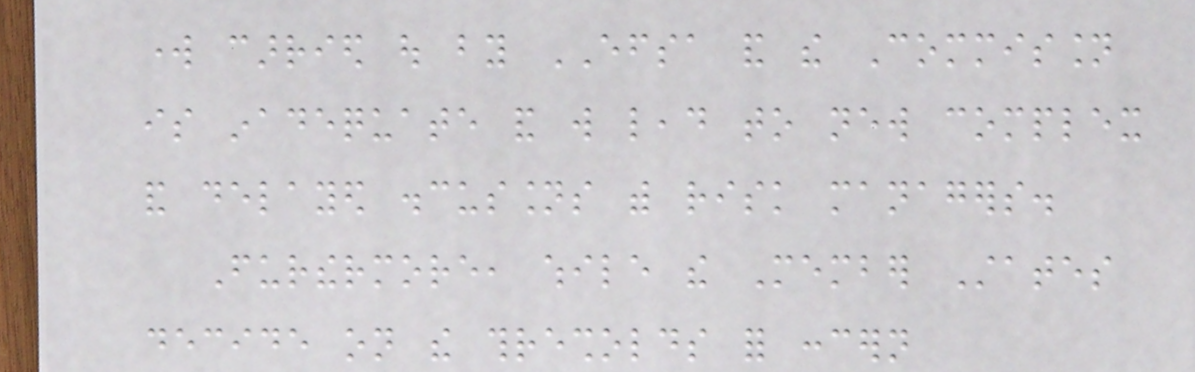work carried out by EFSA and the Commission
is inadequate and will lead to new complex
and delayed discussions with risk managers.
Furthermore, while the Member States
decide on the thresholds for concern
